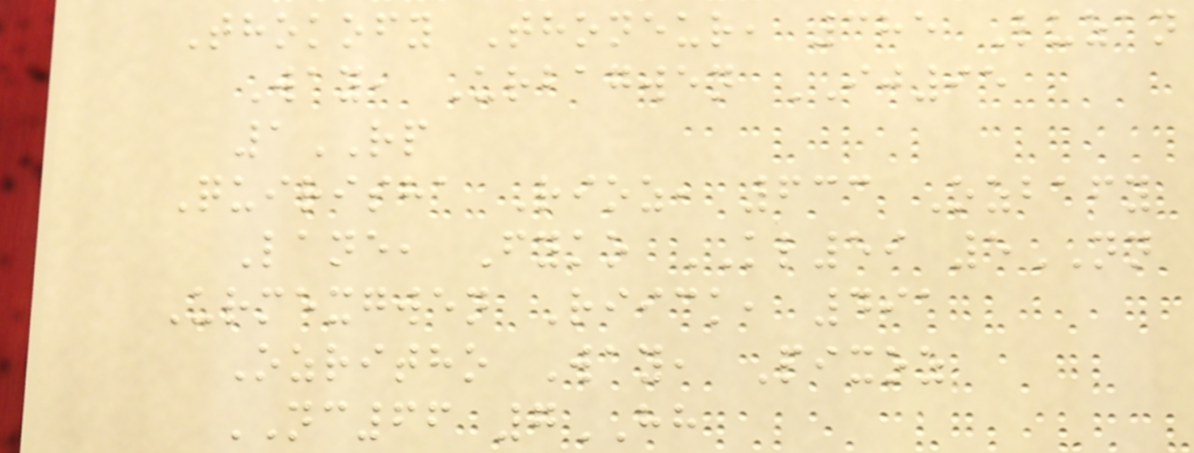Thokofy Thoneur, 385 Luzan
Way, Urbagwen IJ95
1RP
Quirisha Rioz, 633 Ozbafy
Lane, Fyko KL59 5NN
Urmexgwen Riick, 491
Ozritho Way, Pixoz
NC66 7HH
